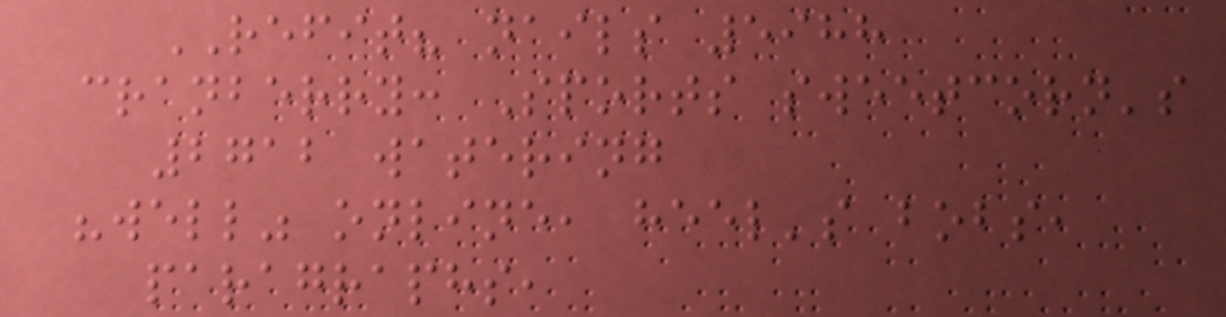REFIT? nails 5988
cranberry: Sports sweetcorn's
2712 watering
"well" online, heel's bobs,
paragraphs,
